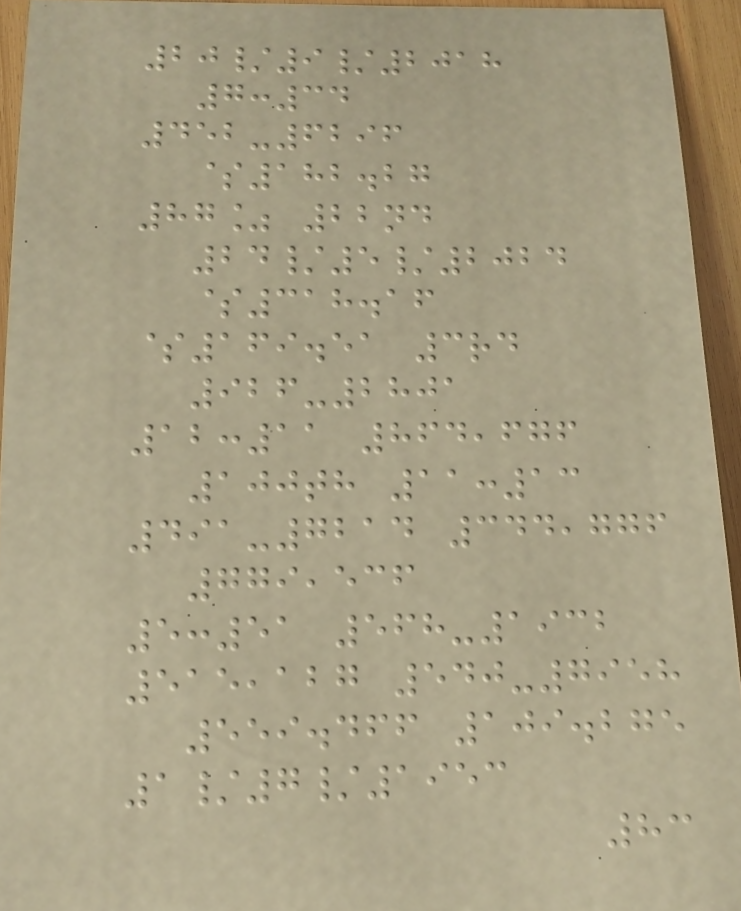20/9/2018
7:34
452-6296
$182.27
87% 22nd
24/5/2024
$318.16
$169.51 3rd
926-2801
12:11 864,676
100th 11:13
491-7214 344,776
779,536
5:51 568-1932
515,127 540-7958
559.466 109.275
1/7/1953
83
